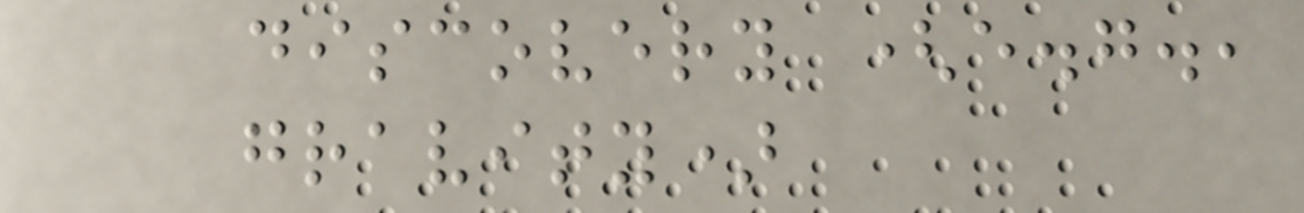discovery (e.g.,
gravity)
